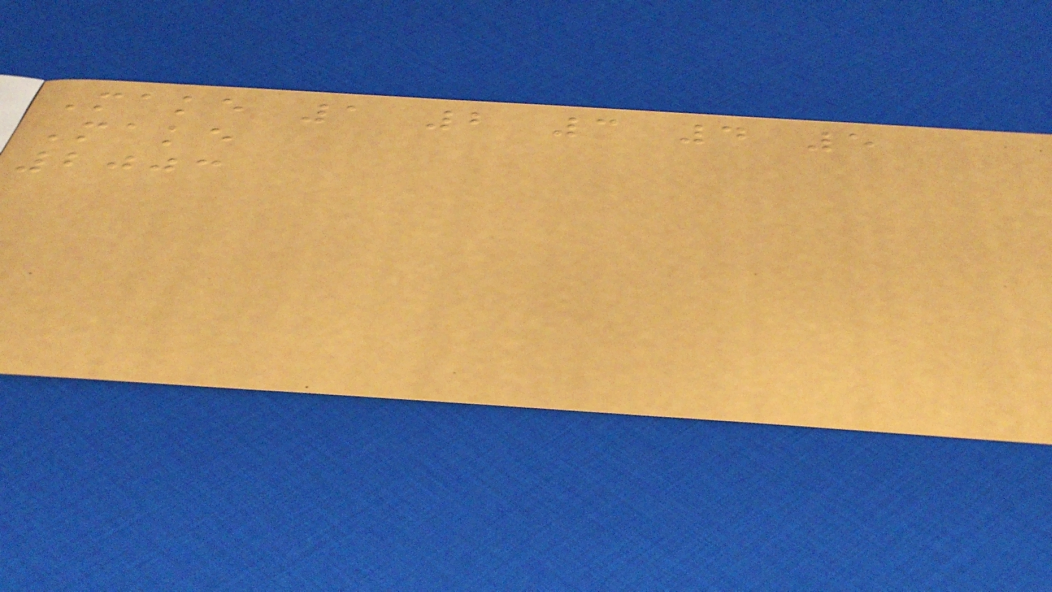Make 1 2 3 4 5
Make
2003
